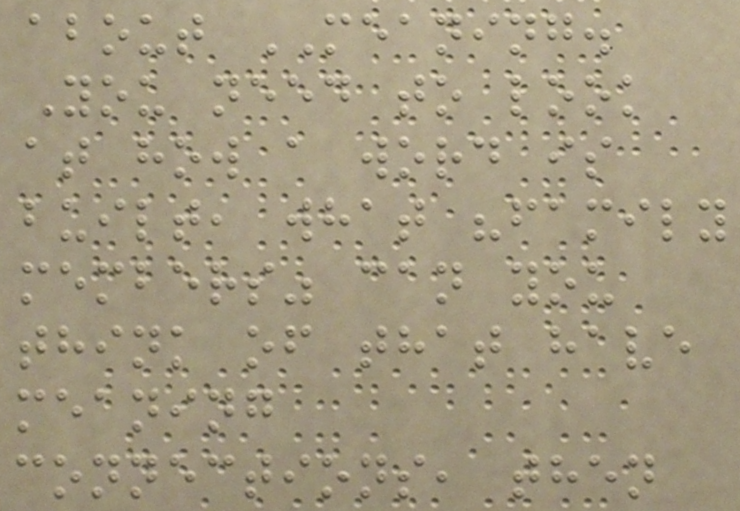about MEANING.
You need to look
at how a word is
built, what "family
members" can you
think of that have
meaning
connections, then
